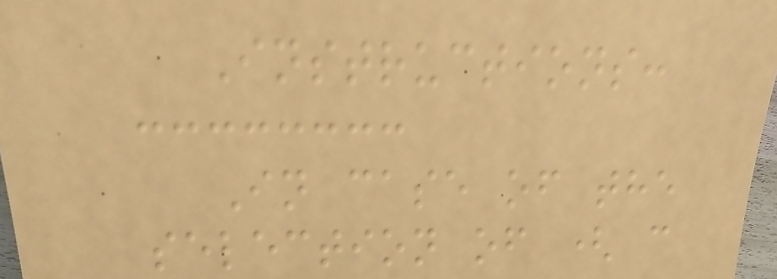Instructions:
In case of the
selection of ( c
